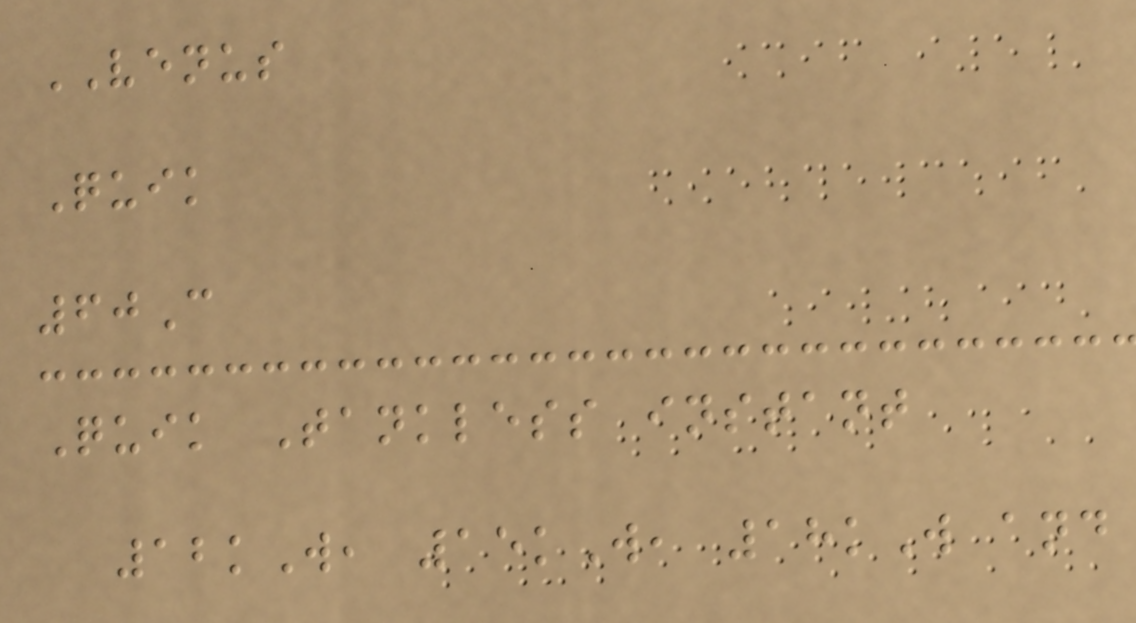VENUS
Quik
60C
Quik Tankless instant
12kW, 15kW, 18kW and
